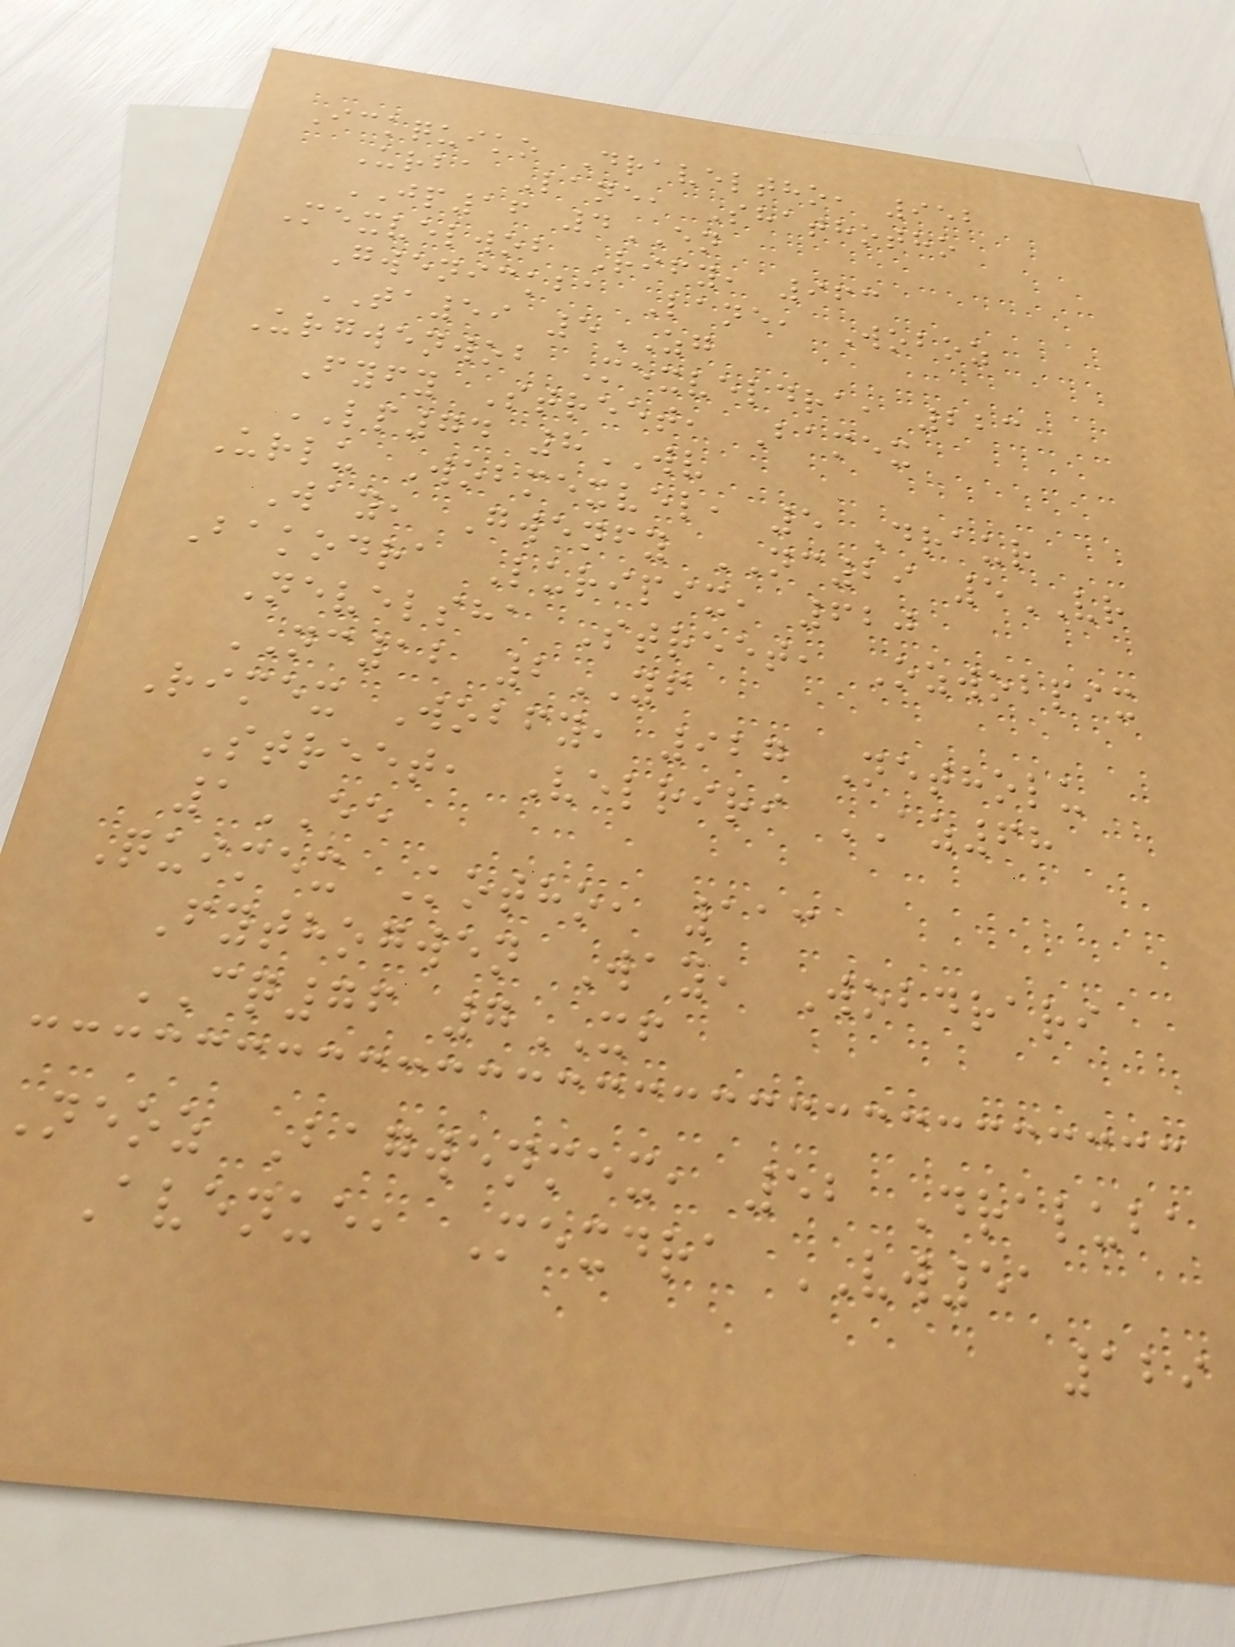Ickquiko Draveltho, 952
Urba Lane, Shathotho
JP16 4EN
Mexvelwob Rify, 963
Gwenickba Lane, Woboz
TA59 5ZG
Urgwenwob Mexveldra, 223
Fyfy Street, Bamex
LP74 8WV
Urlu Wobmexvel, 5 Draur
Way, Gwenfy NC29 5VR
Bakodra Luripix, 620
Nevelsha Street, Ozwobpix
NC12 2YF
Rimex Wobfy, 927 Netholu
Street, Velriri AZ68
1EE
Quimex Kotho, 113
Fythogwen Way, Wobdrari
CQ76 7XF
neoz Bagwenmex, 52 Draluba
Avenue, Mexdra VW51
129
